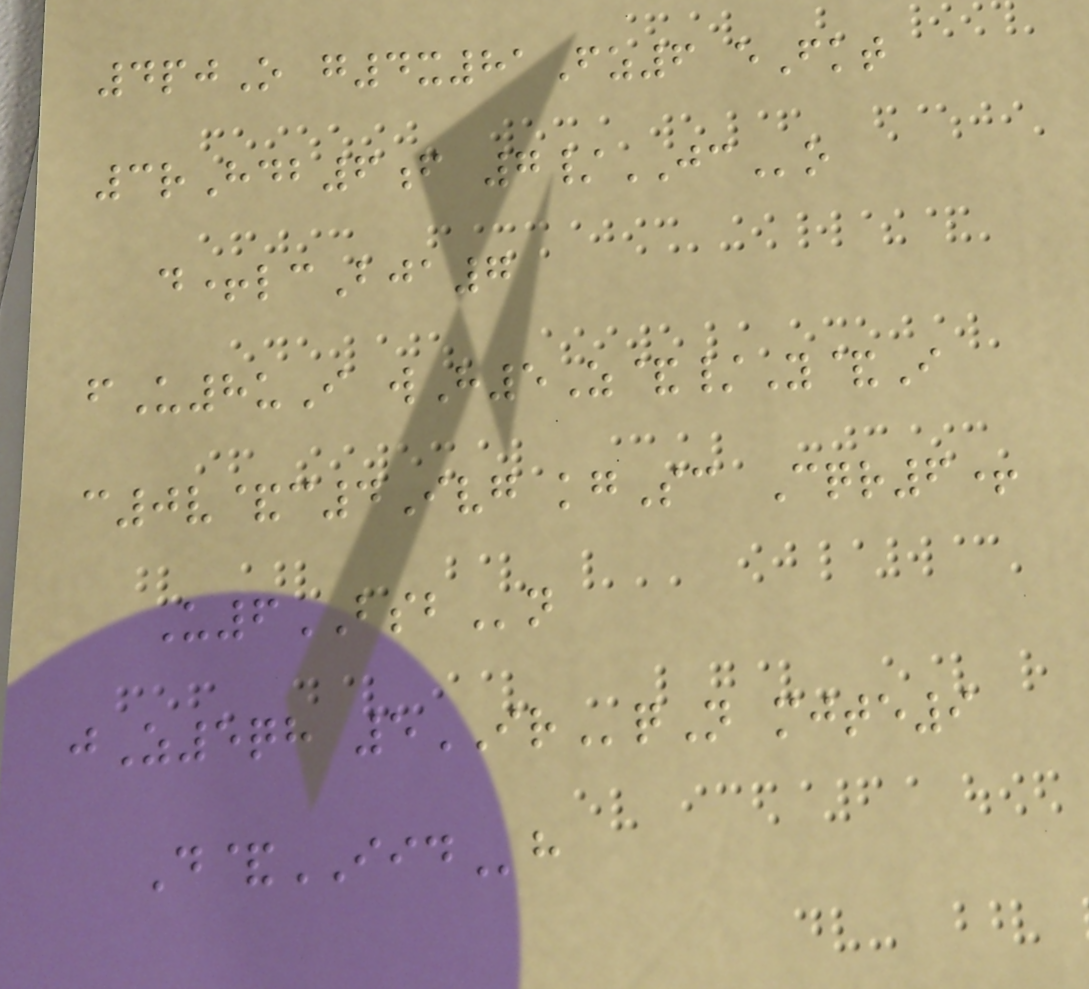4pjO g4x81Fz6 eFkt
3rHdb6f 7/JCo
d+lcBja7
fU8uI wH5Z&/Y&I
c0v&c4Ivg kgSc Cqr6+
U6BSBn
jZ5qh 5IRqN mjte9
D&IIDh
